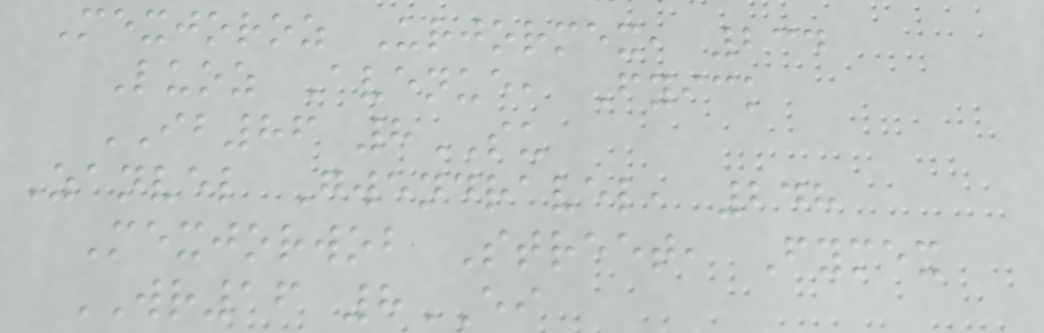Mexjoroz Urjormex, 234
Luoz Avenue, Fyick
IB86 8SU
Zanvel Gwendravel, 248
Mexjorwob Street, Fymex
WR16 8EI
